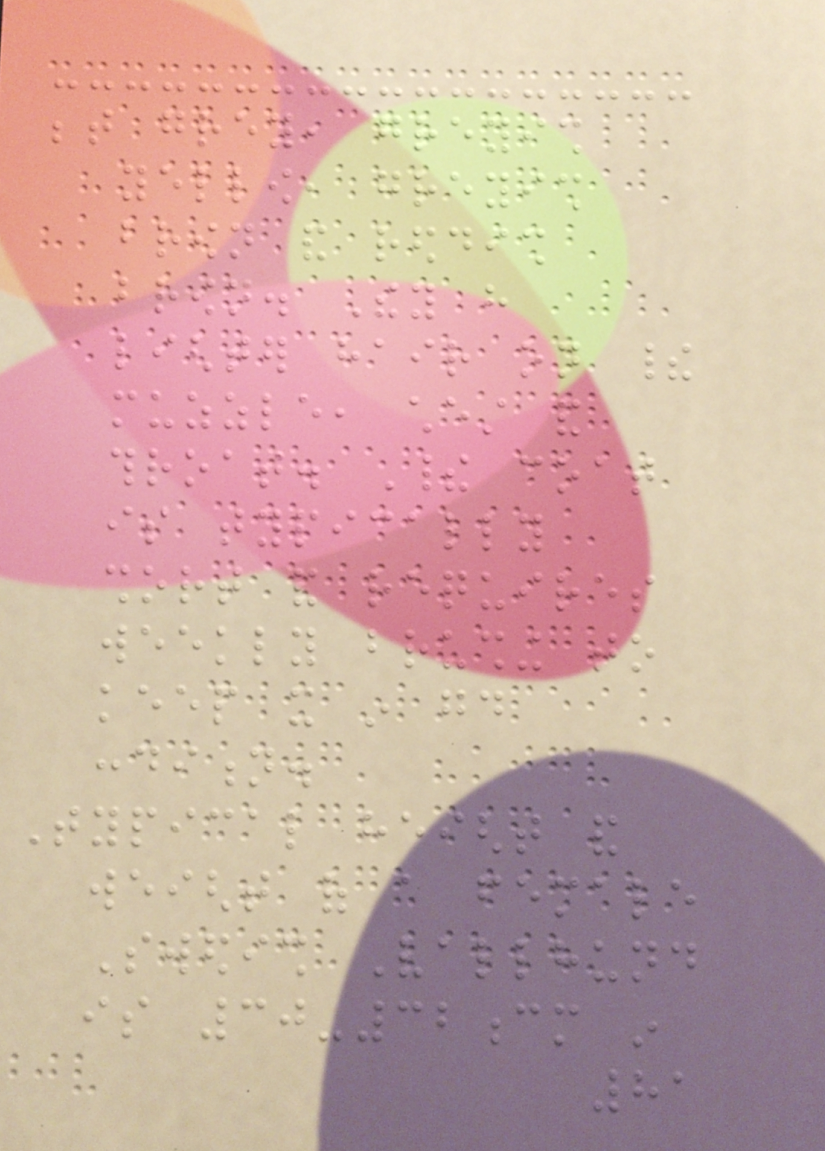between grey, greyish
yellow, greyish
brown and reddish
brown. They have
lighter hair on their
muzzle, chest and
throat. Their coat
is typically
short and requires
weekly brushing to
keep it in good
condition.
Typical height and
weight of a female
Swedish Vallhund
is 30-32cm in
81
